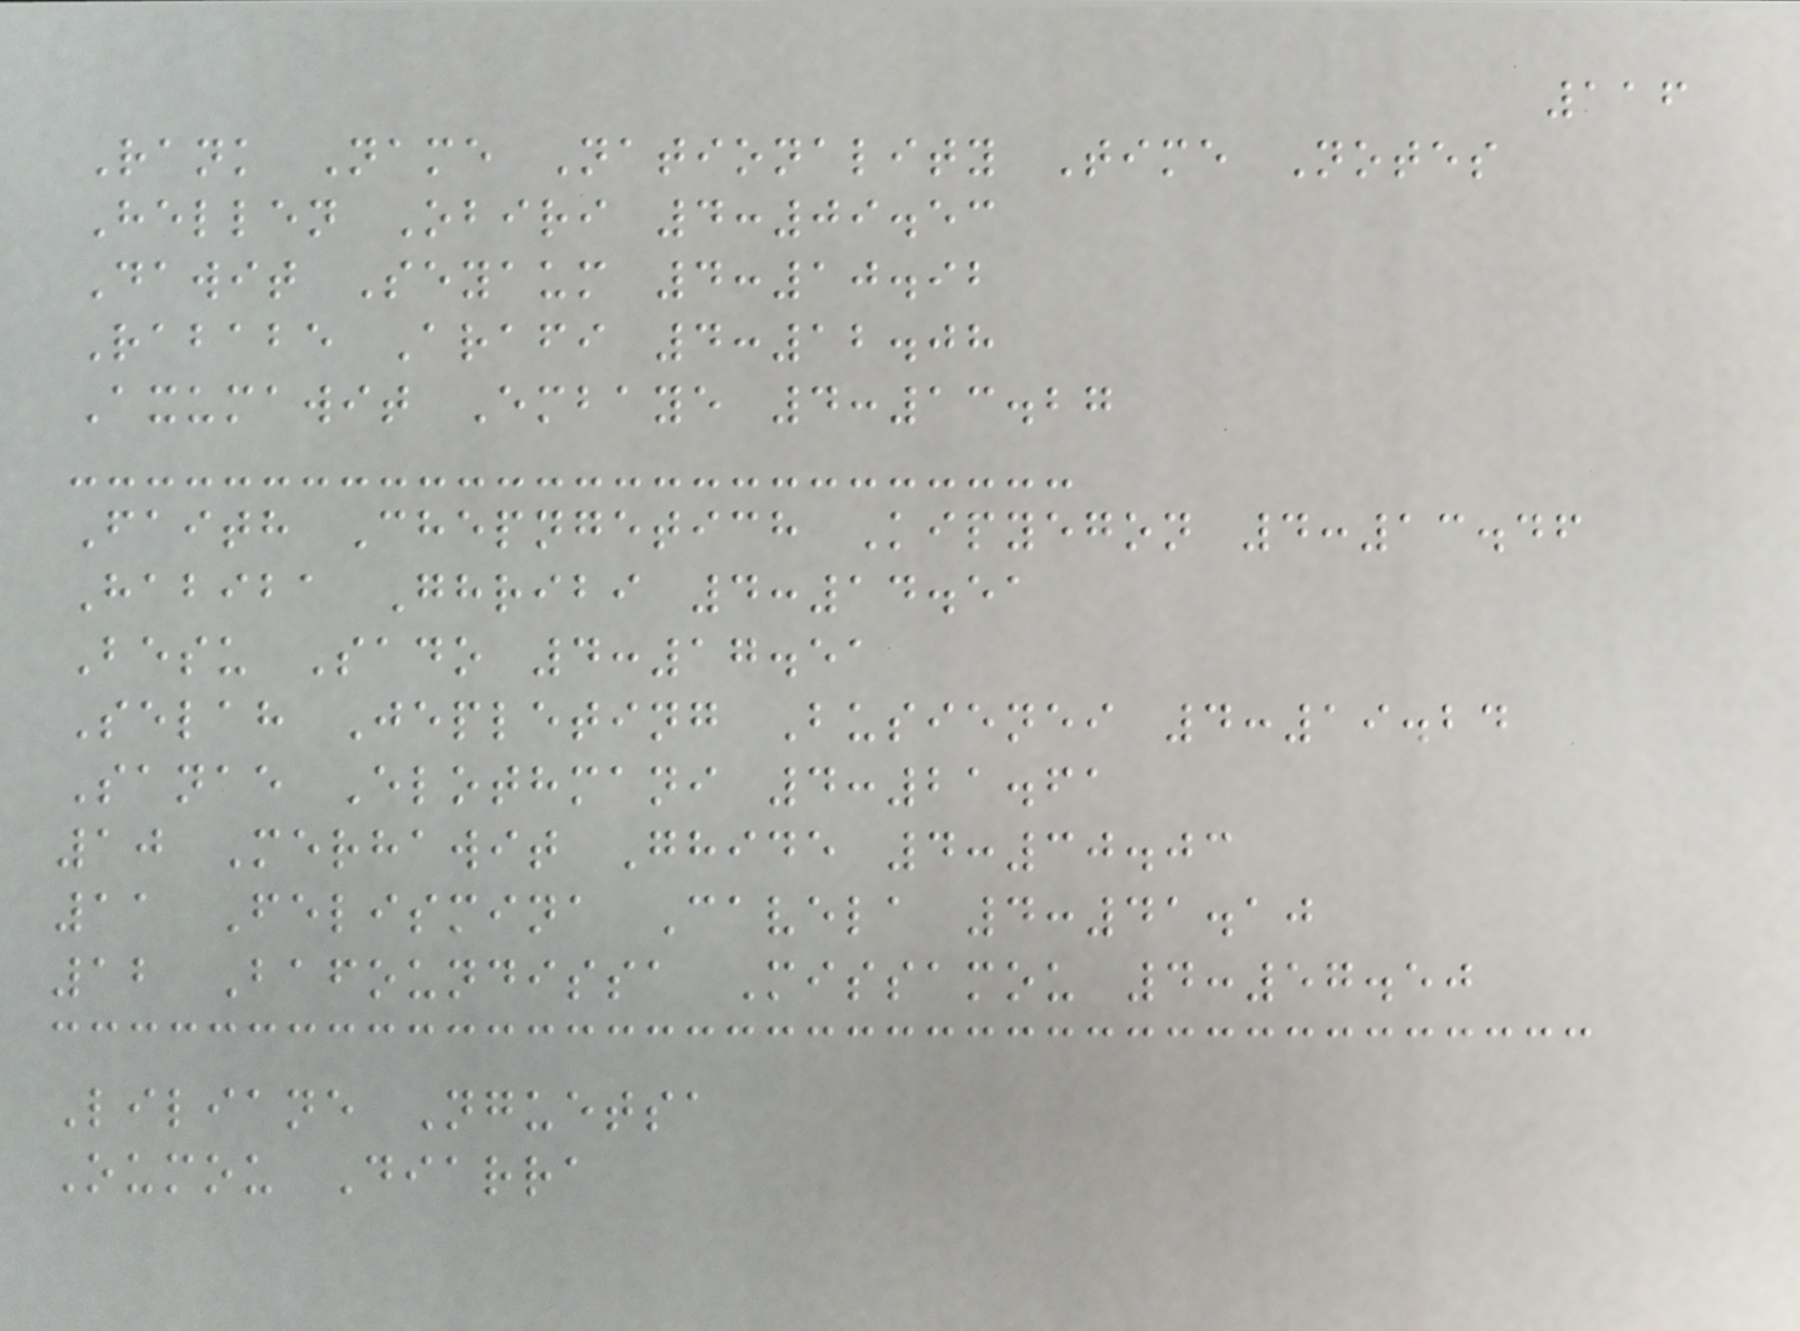116
Rank Name Nationality Time Notes
Hellen Obiri 4:09.53
Dawit Seyaum 4:10.92
Rababe Arafi 4:12.08
Axumawit Embaye 4:13.27
Faith Chepngetich Kipyegon 4:13.46
Habiba Ghribi 4:14.51
Besu Sado 4:17.51
Selah Jepleting Busienei 4:19.24
Sanae Elothmani 4:21.61
10 Merhawit Ghide 4:30.03
11 Felismina Cavela 4:41.10
12 Bafoundissa Missamou 4:57.50
Liliane Nguetsa
Oumou Diarra
